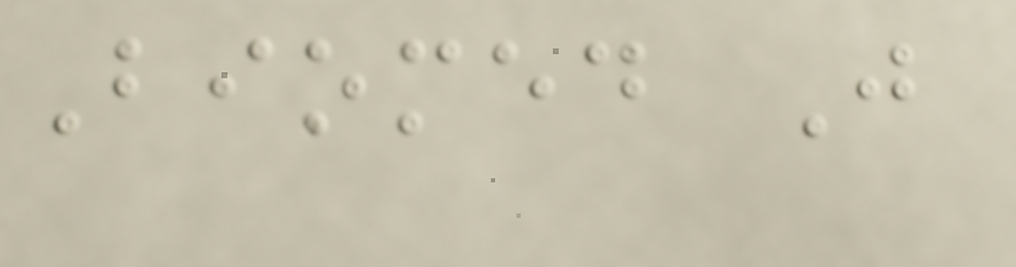Biomed J
